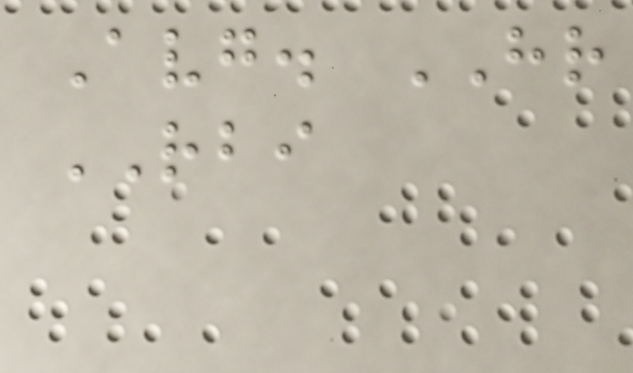Avg. HR
RBI
